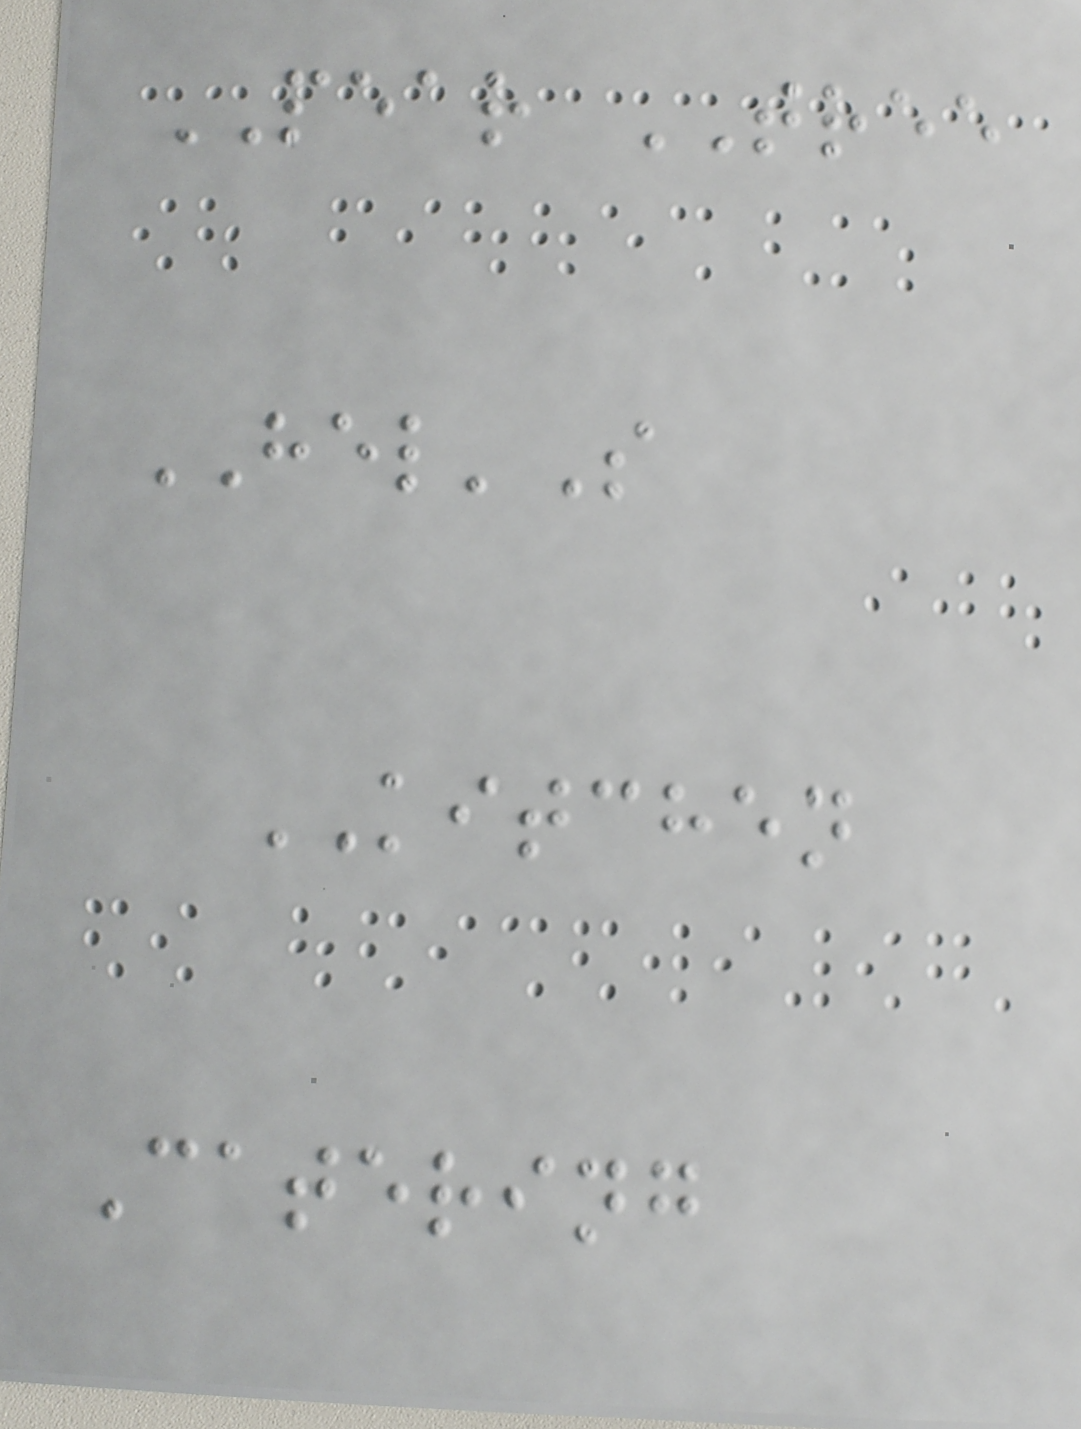PEAR TREE
HEL'S
KITCHEN
Catering
